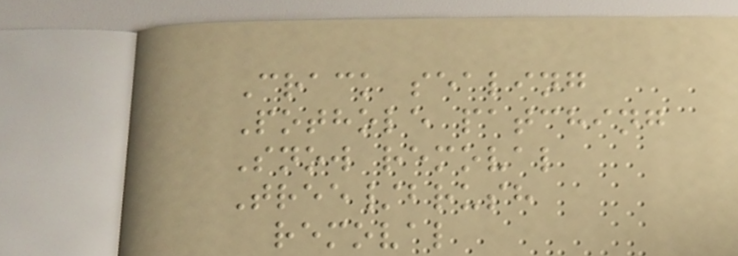Crack sealing
Pothole patching
Snow removal
Tree/brush
removal
